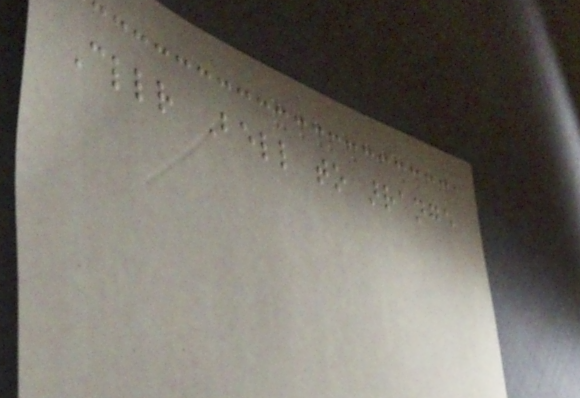Cllr Bell to arrange
